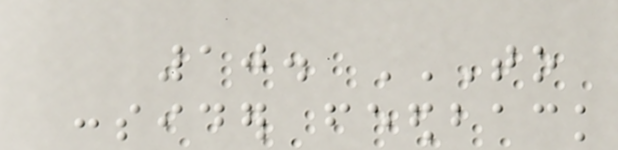10. TO
CONSIDER FEEDBACK
